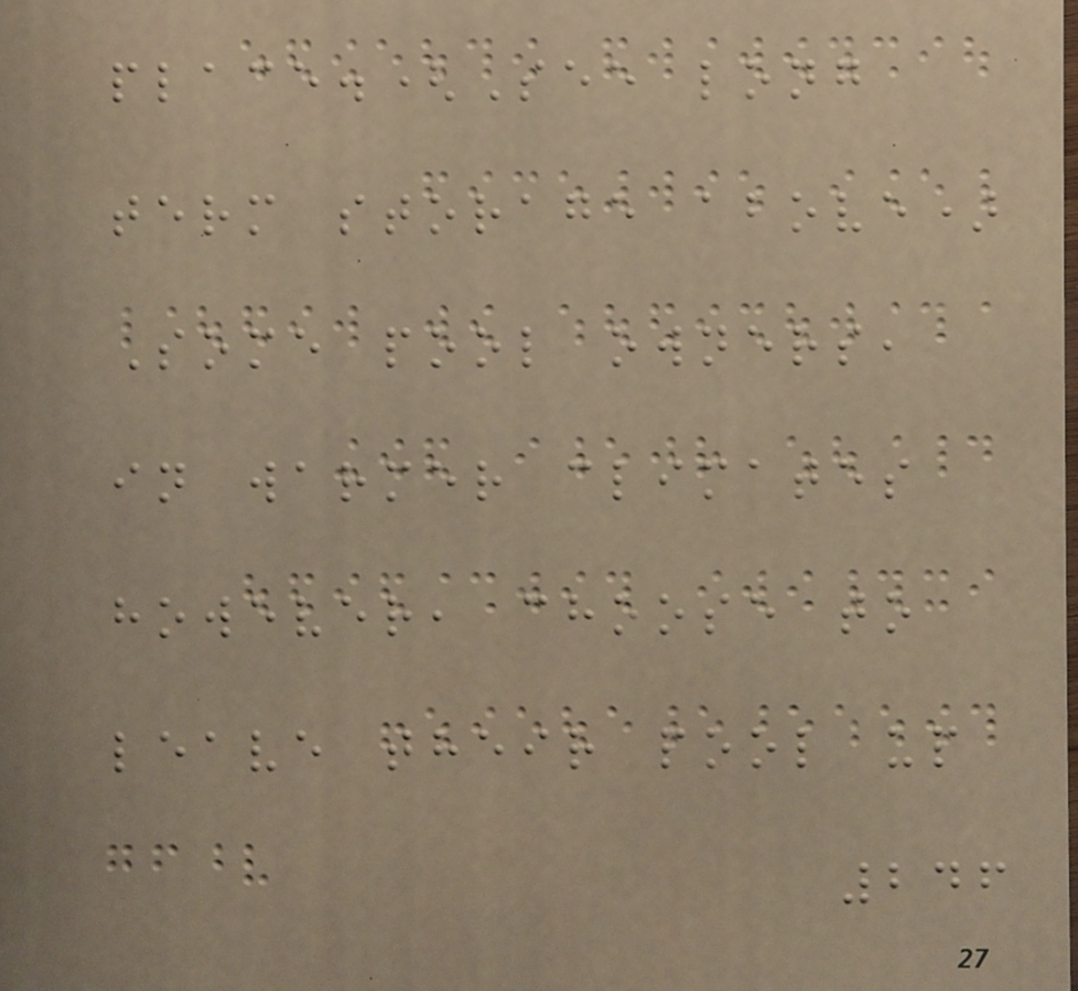place.(See long
term storage above)
Some pool owners,
in warmer climates
however, choose to
leave their pool up
246
